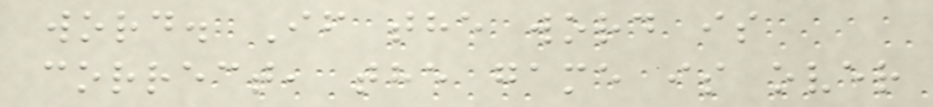word. If the word is
correct, the game is over
